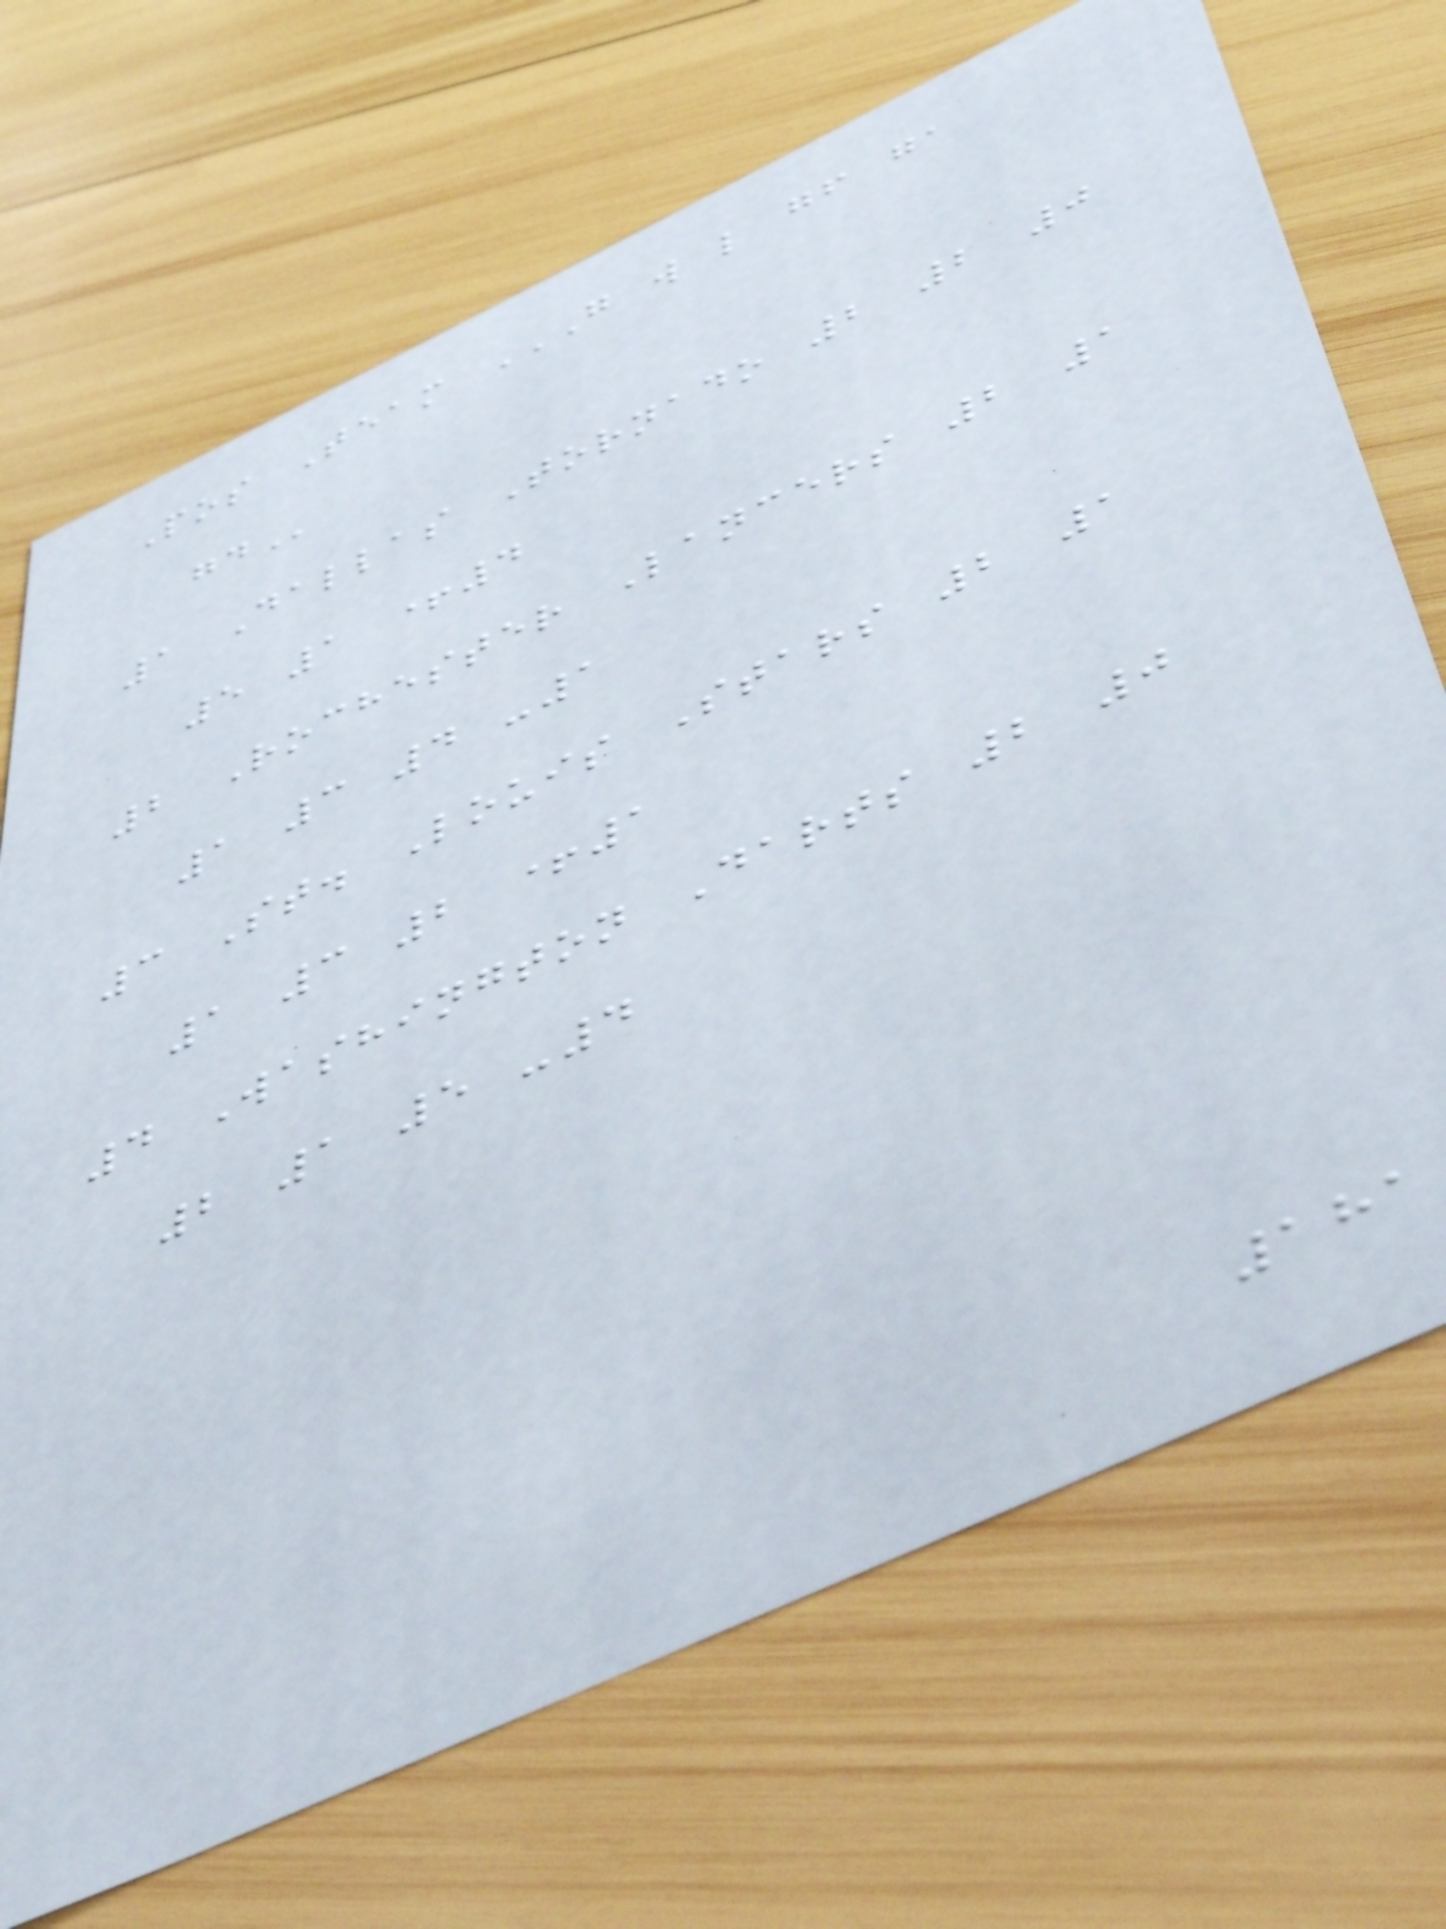Pos Team G W L GF GA
GD
1 Dallas Tornado 2 2 0
5 1 +4
2 Rochester Lancers 2 1
1 3 4 -1
3 St. Louis Stars 2 1
1 3 2 +1
4 Washington Darts 2 0
2 1 5 -4
181
